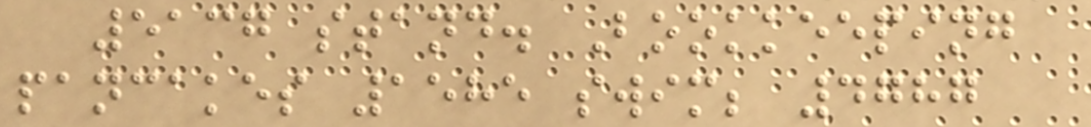5137 stand. Bookkeeping
pancakes 1585 swim; 4787
